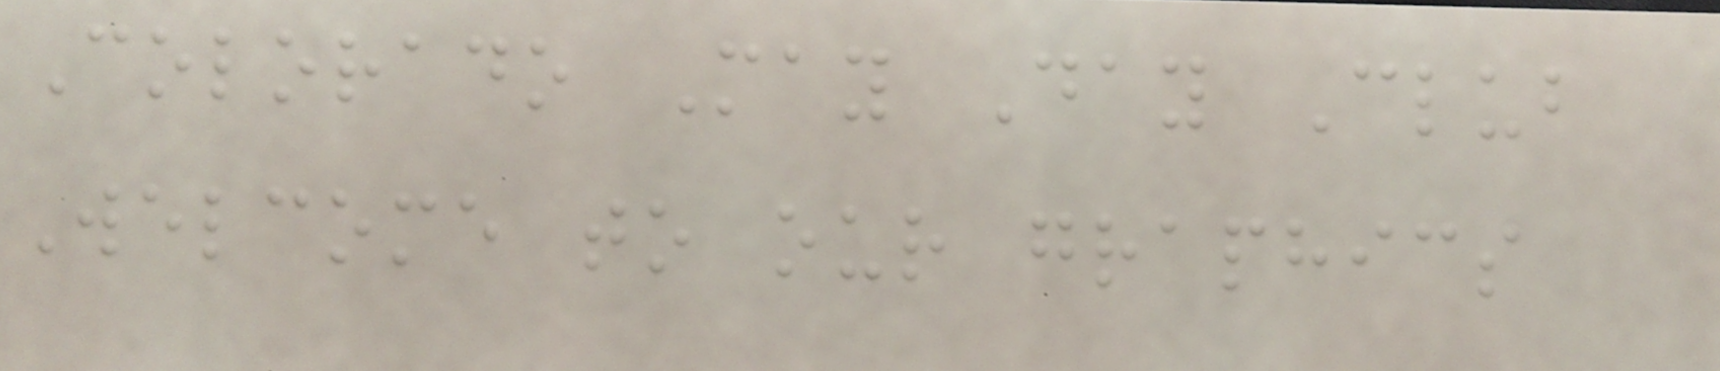Colorado May Day Club
Welcome to our graphics
